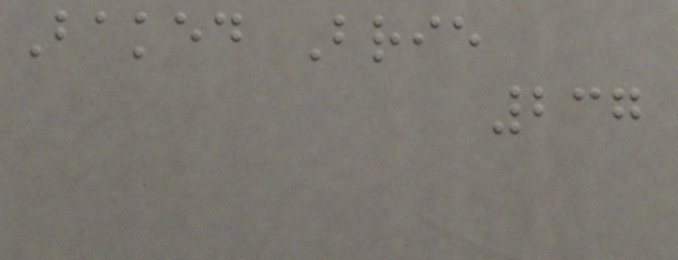Baked Brie
237
